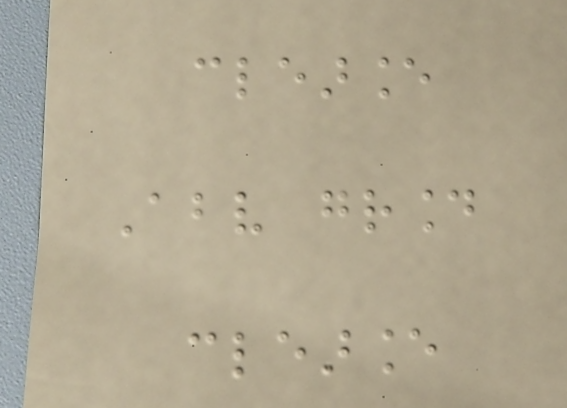clearance
Above ground
clearance
